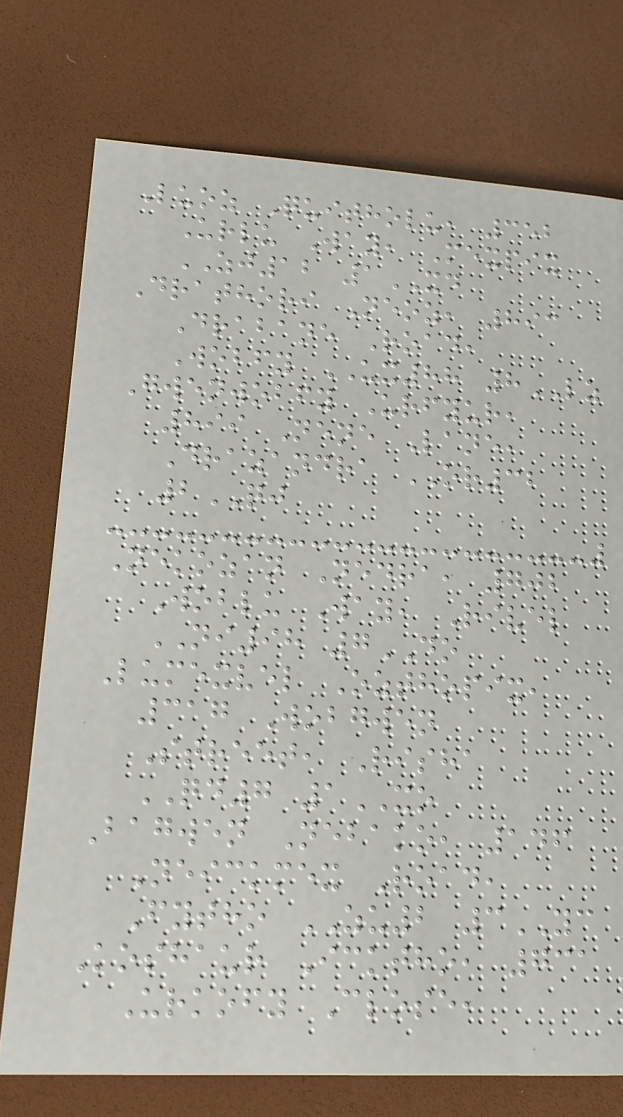Luoz Quitholu, 352
Urlu Way, Mexpix
ZJ12 1XD
Drathori Neoz, 893
Drabane Road,
Wobfy UX88 8LZ
Gwenwobfy Urfyur,
899 Nene Lane,
Drazandra OR32
2QJ
Nekozan Nedra, 702
Woblu Way, Rivel
NI98 7DO
Lumexvel Ozthopix,
317 Wobgwen
Street, Risha
QD7 1XO
Bagwen Nebako, 146
Neickmex Road,
Fytho ZU2 3YC
Koshaur Icktho, 731
Urkofy Close,
